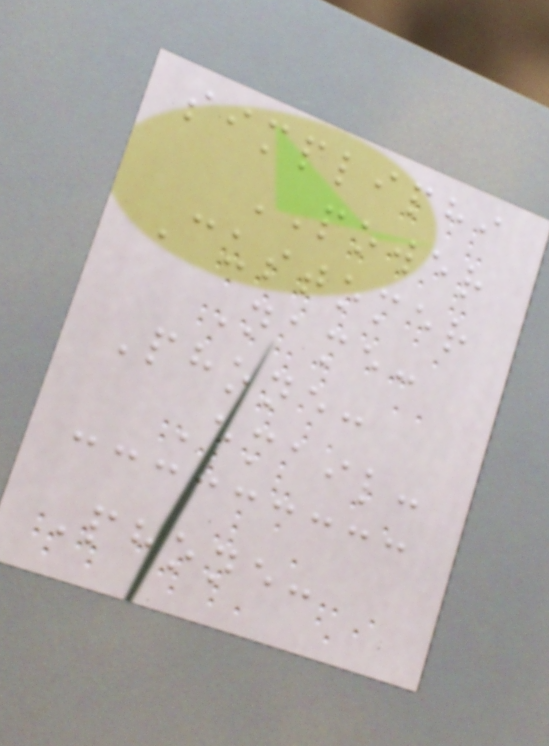simpliphi
POWER
Customer
Name:
Phone:
Email:
Phone:
